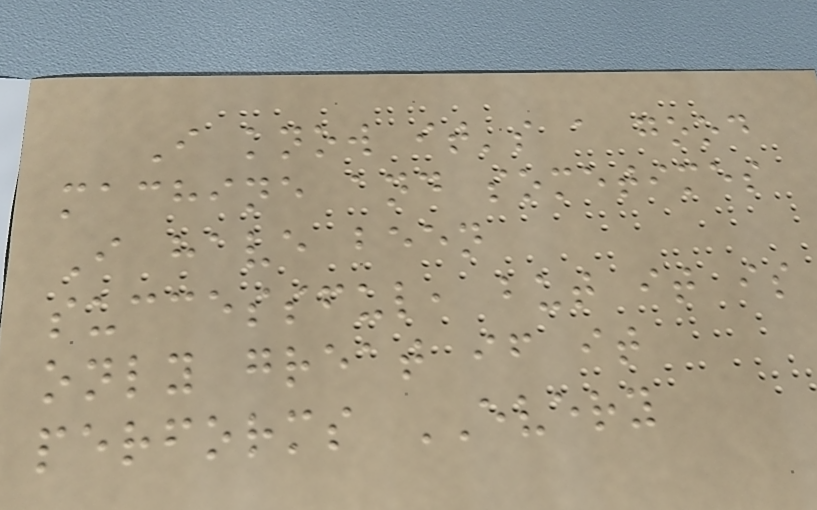I know it's a good
machine and sometimes
I have been
successful, but it is
only great if it
performs EVERY
